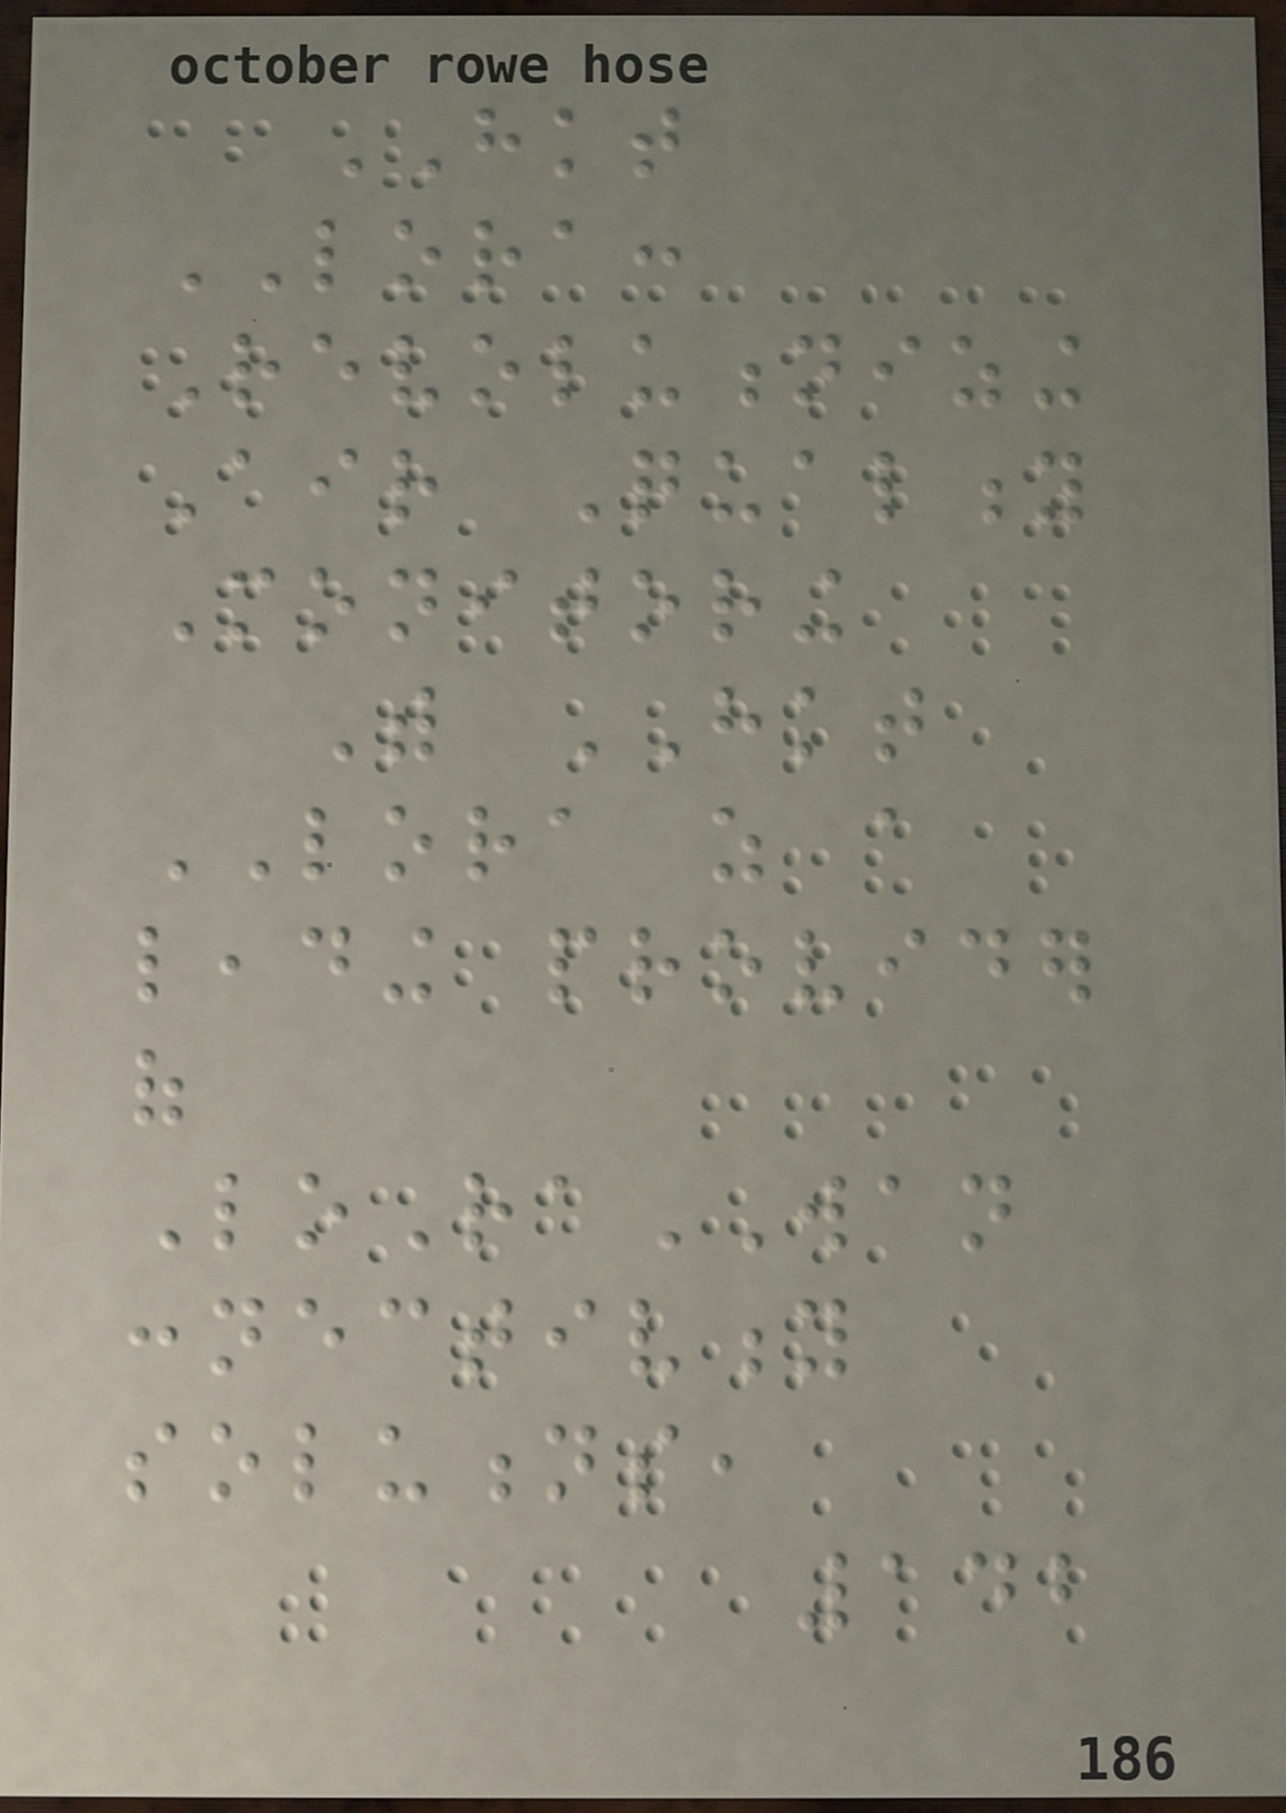HKT
LORA:
Revolutionizing
Air Quality
Monitoring
With HKT
LORA as a
leading provider
of
LoRaWAN
connectivity
solutions,
142
